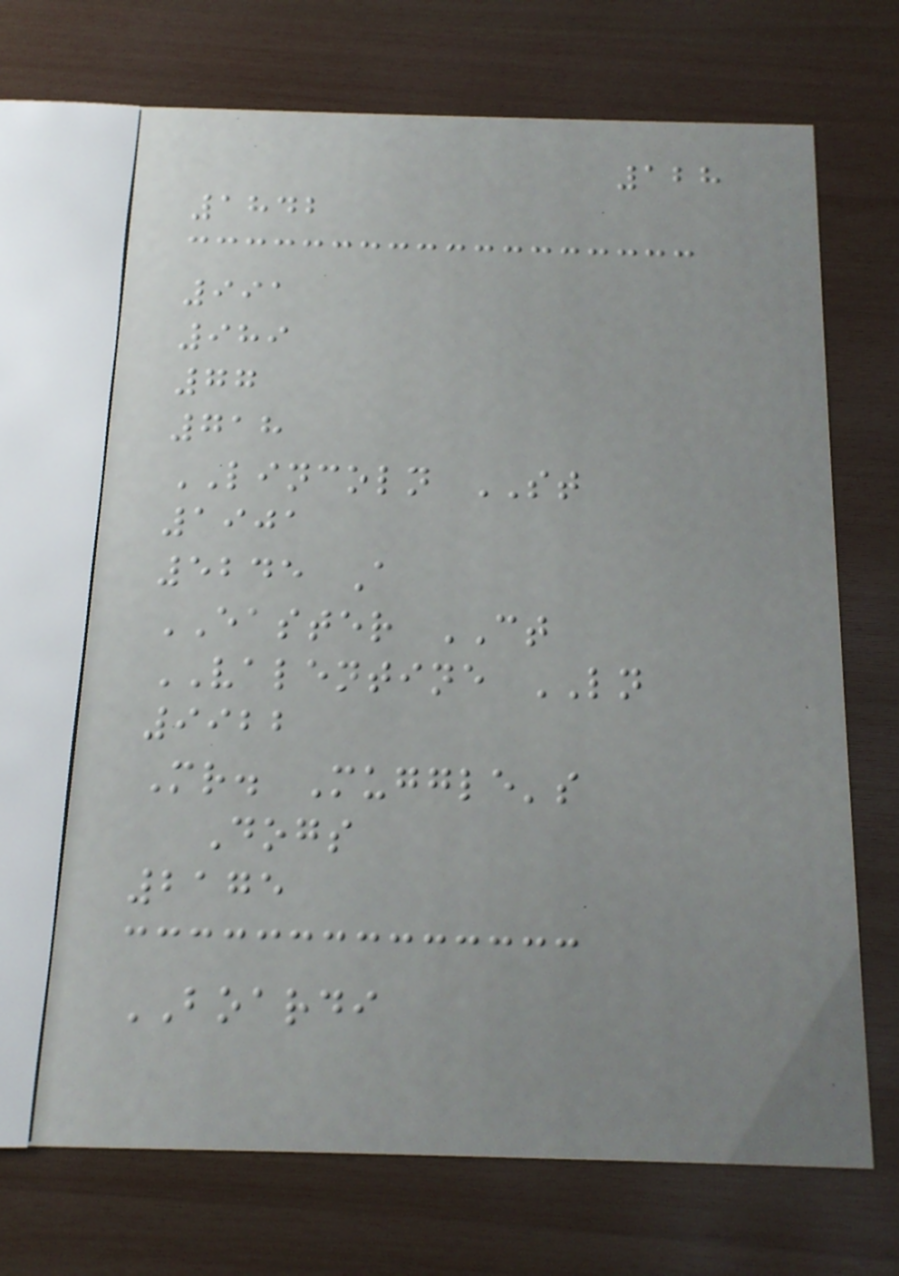128
1842
991
989
77
718
LINCOLN ST
1901
5245 A
EASTER CT
VALENTINE LN
9922
Mr. Muggle's
Dogs
2175
BOARDI
